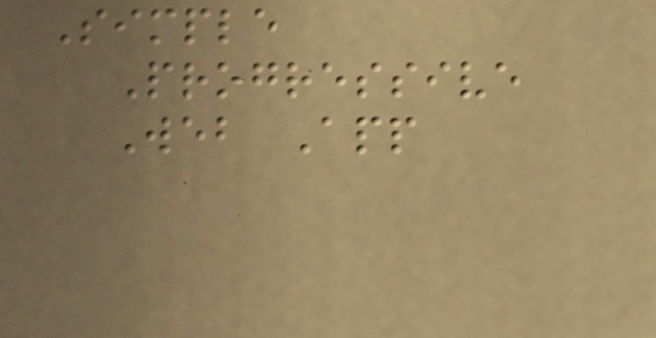Simple
Progressive
Web App
